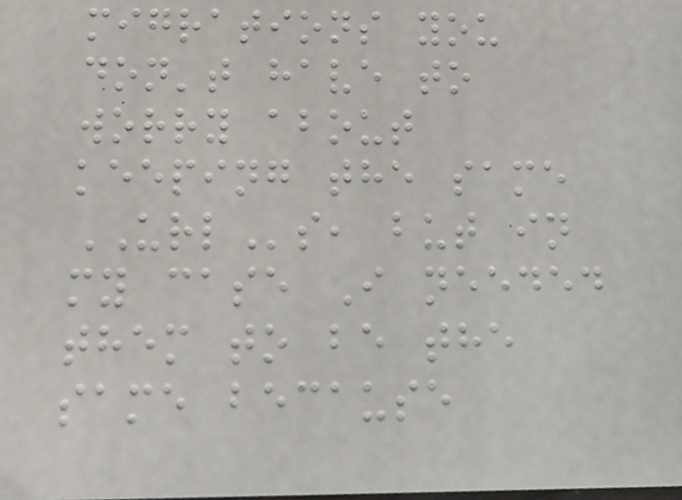migrations you
don't have to
worry about
keeping the same
URLs, but in
my case I needed
them to be the
same because
